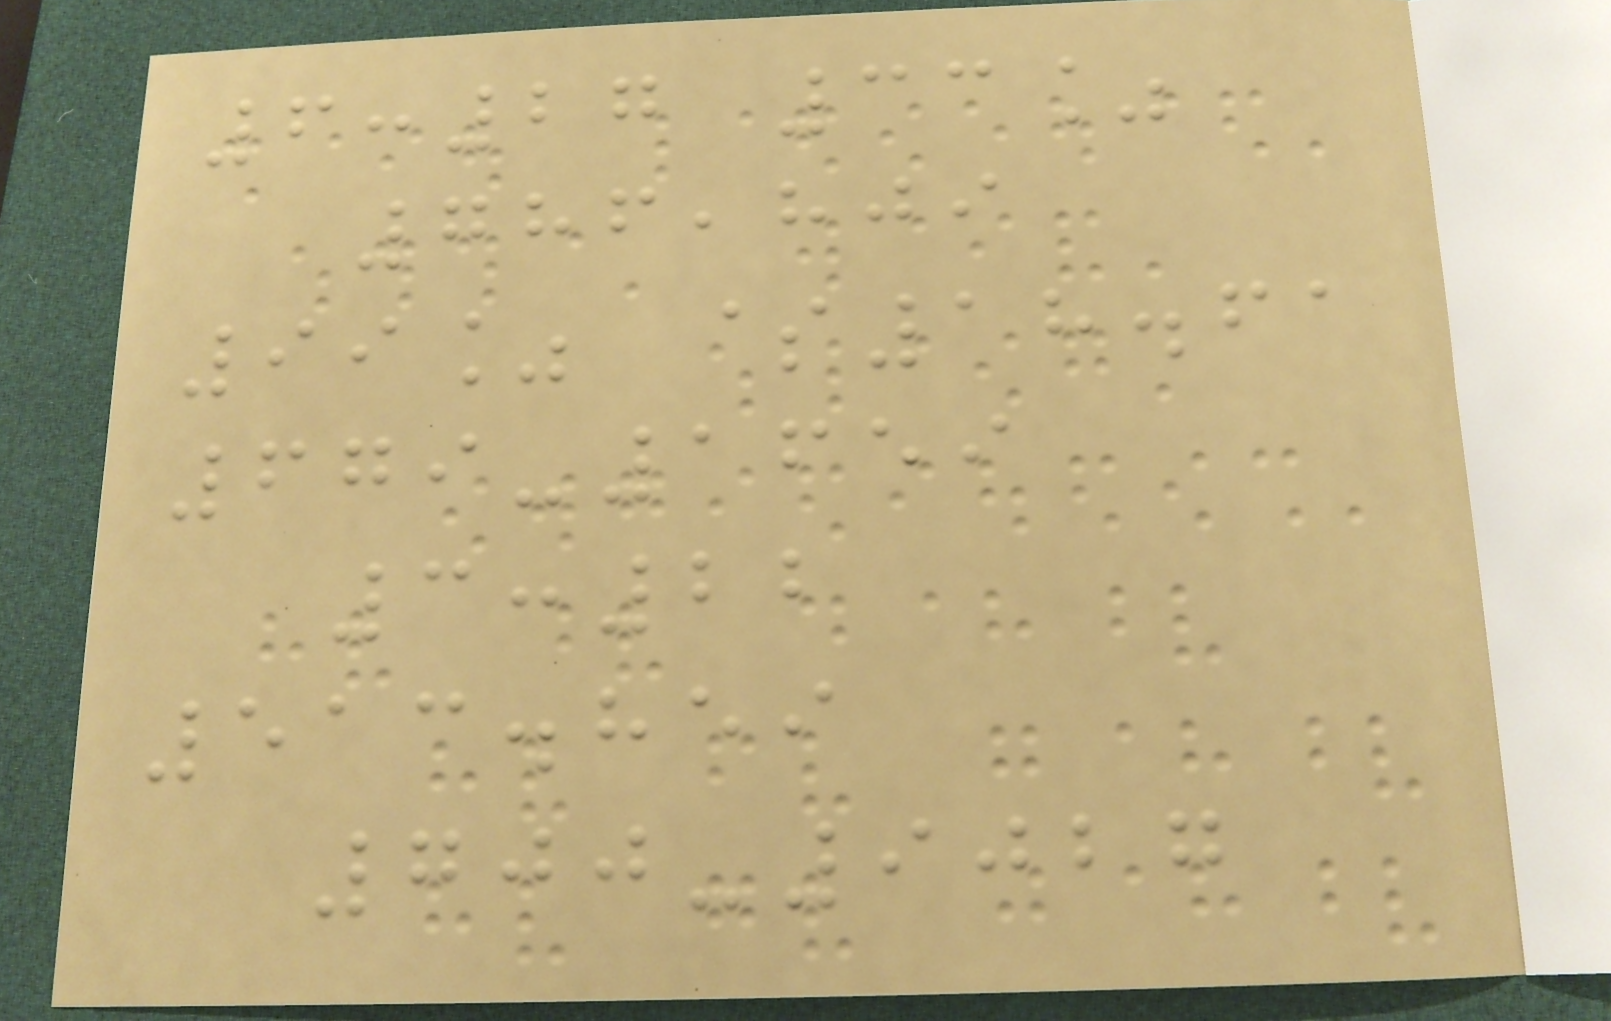6:27 33%
786,809
99% $18.61
679-1659
3:22
513.859
700-9027
